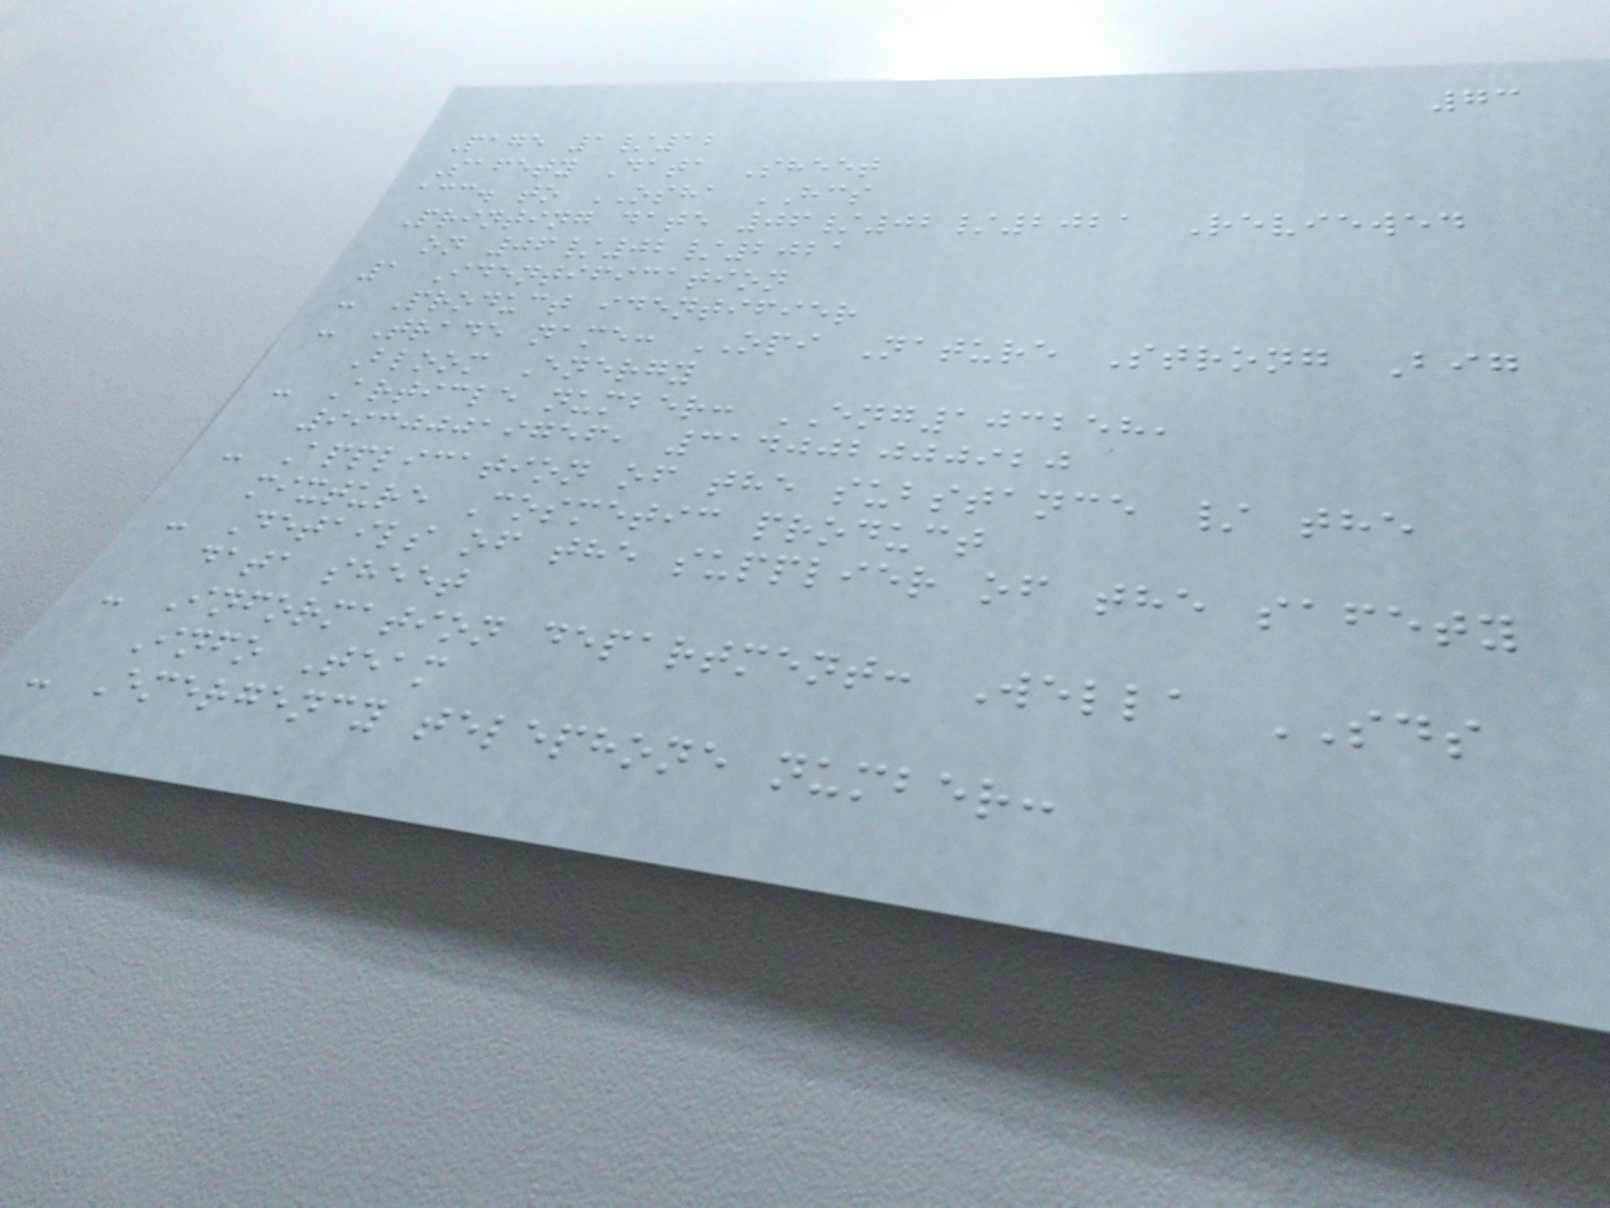73
Page 1/12
Safety Data Sheet
acc. to OSHA HCS
Printing date 06/02/2021 Reviewed
on 06/02/2021
1 Identification
- Product identifier
- Trade name: OPI Nature Strong Big
Bloom Energy
- Article number: ENG103258,
99300019756, 314002000920
- Application of the substance / the
mixture Cosmetic product
- Details of the supplier of the safety
data sheet
- Information department: Wella SDS
Info Team
- Emergency telephone number:
